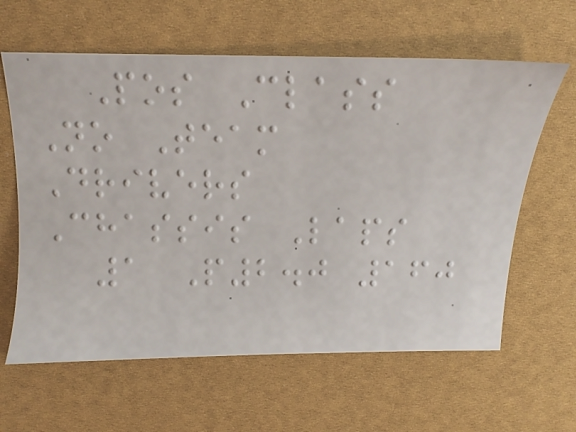Pos Class
No Team
Drivers
Chassis Laps
1 P2.0 160
